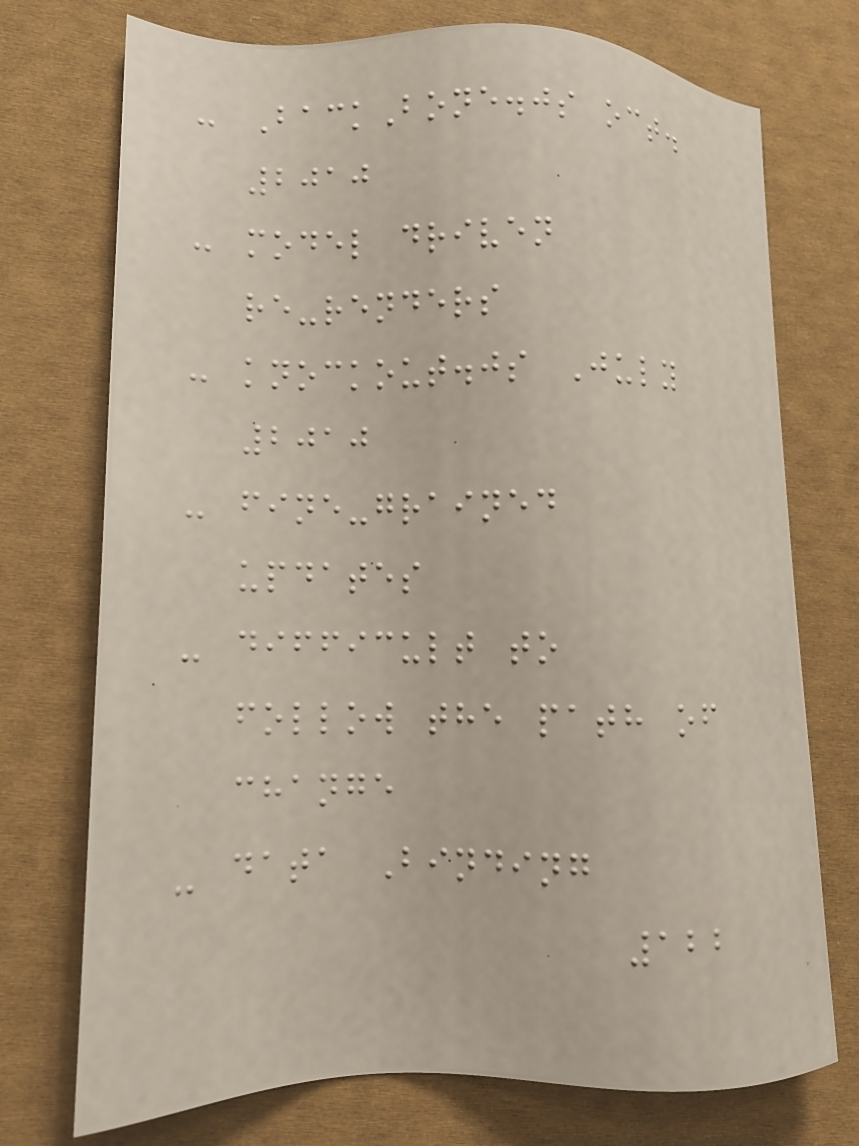- BackBone.js oct.
2010
- model driven
re-renders
- knockout.js July
2010
- fine-grained
updates
- difficult to
follow the path of
change
- data Binding
122
